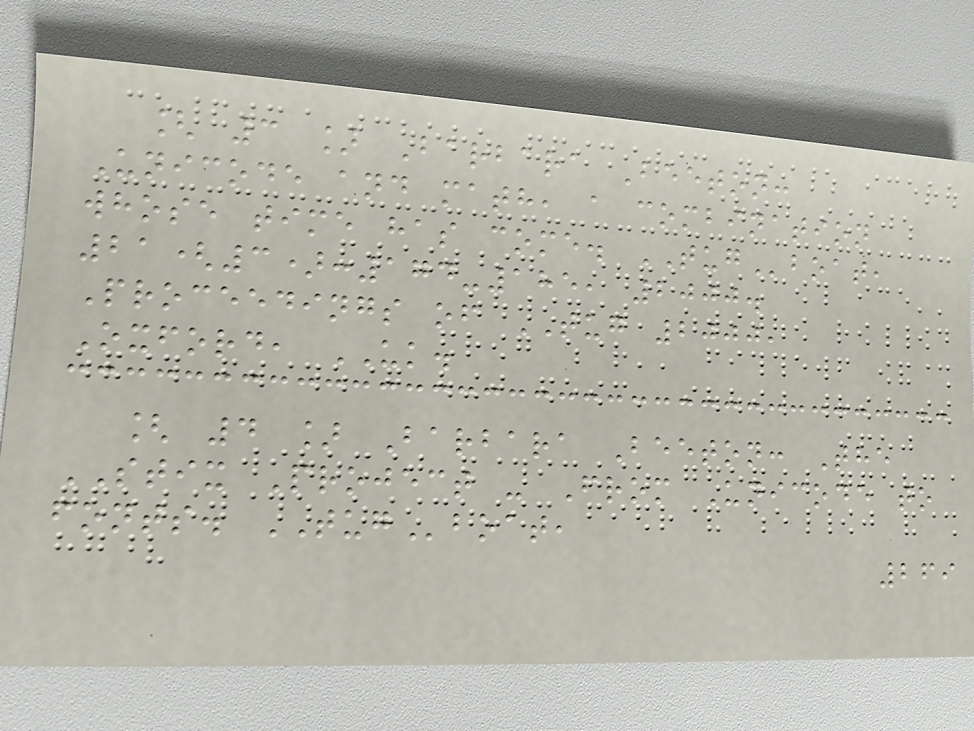[ 3 ] Barbara Beeton:
Unicode and math, a combination
whose time has come. TUGboat,
21(3):174-185, 2000.
Proceedings of TUG 2000,
Oxford, UK.
[ 4 ] Barbara Beeton: The
STIX Project - From Unicode to
fonts. TUGboat,
269
